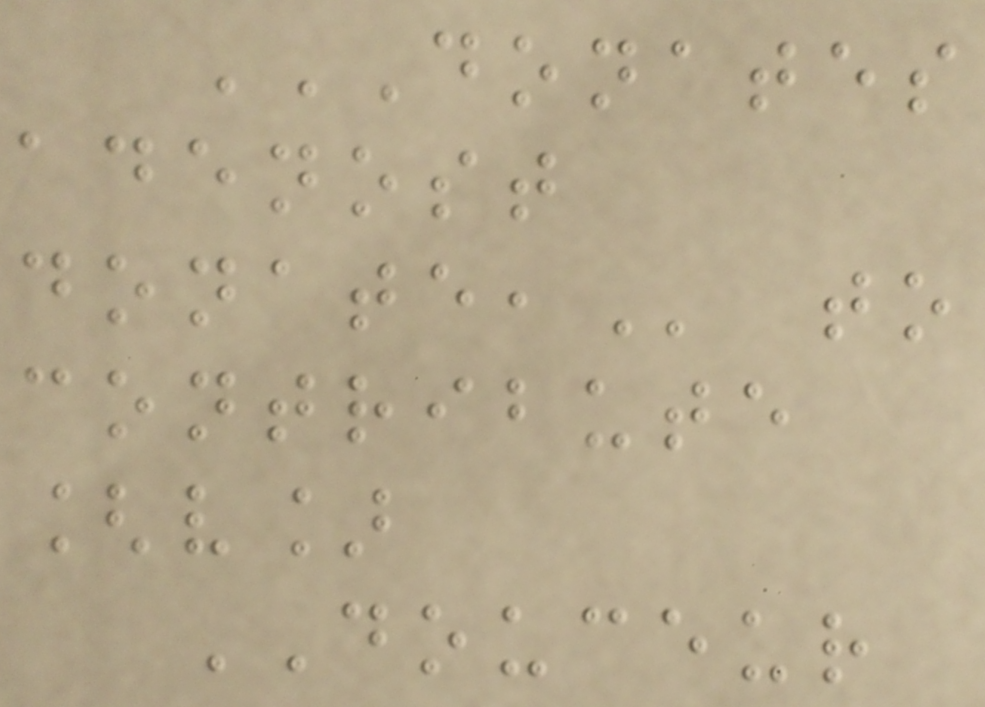DONATES
ADENOST
DONATE, to
contribute
[v]
DOUCEUR
